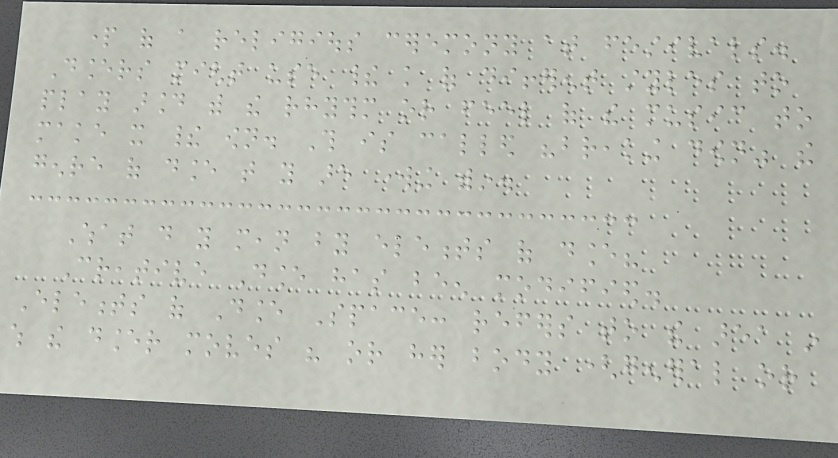part of a religious ceremony at festivals.
Dancers might use their knowledge of different styles to
play around with the rhythm or feel of the music to
make it their own. This is called "breaking down" the
genre of dance that you are working within.
What do you mean by elements of dance?
Creative Dance has been modified.
Elements of Dance Space: refers to the area in
which the dancer moves his or her body (general or
